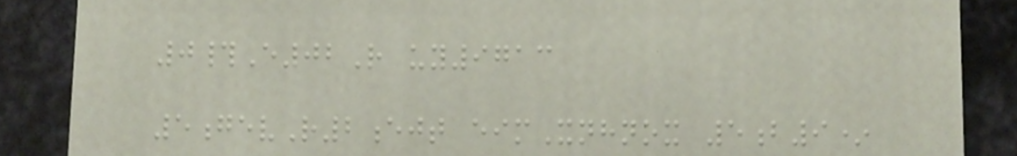0#E02R uy9713
5gevR2ejt eimXnhnox 5b9*
